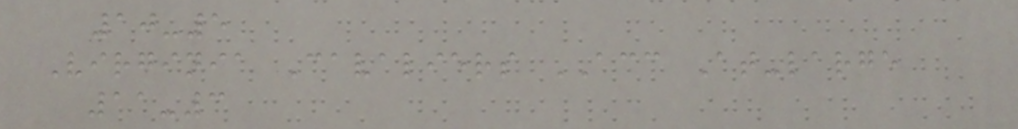10-5
Virginia Cavaliers ACC At-large
11-3
